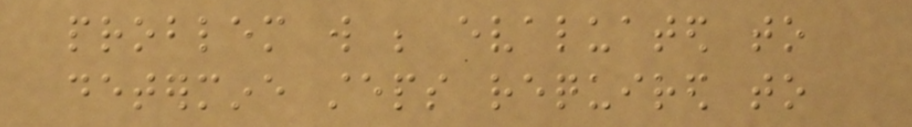problem will be evaluated to
determine steps required to
